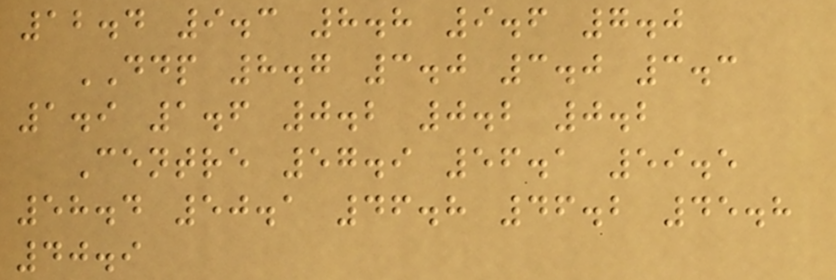12.4 9.3 8.8 9.6 7.0
DDP 8.7 3.0 3.0 3.3
1.9 1.6 0.2 0.2 0.2
Centre 57.9 56.1 59.5
58.4 50.1 46.8 46.2 45.8
40.9
